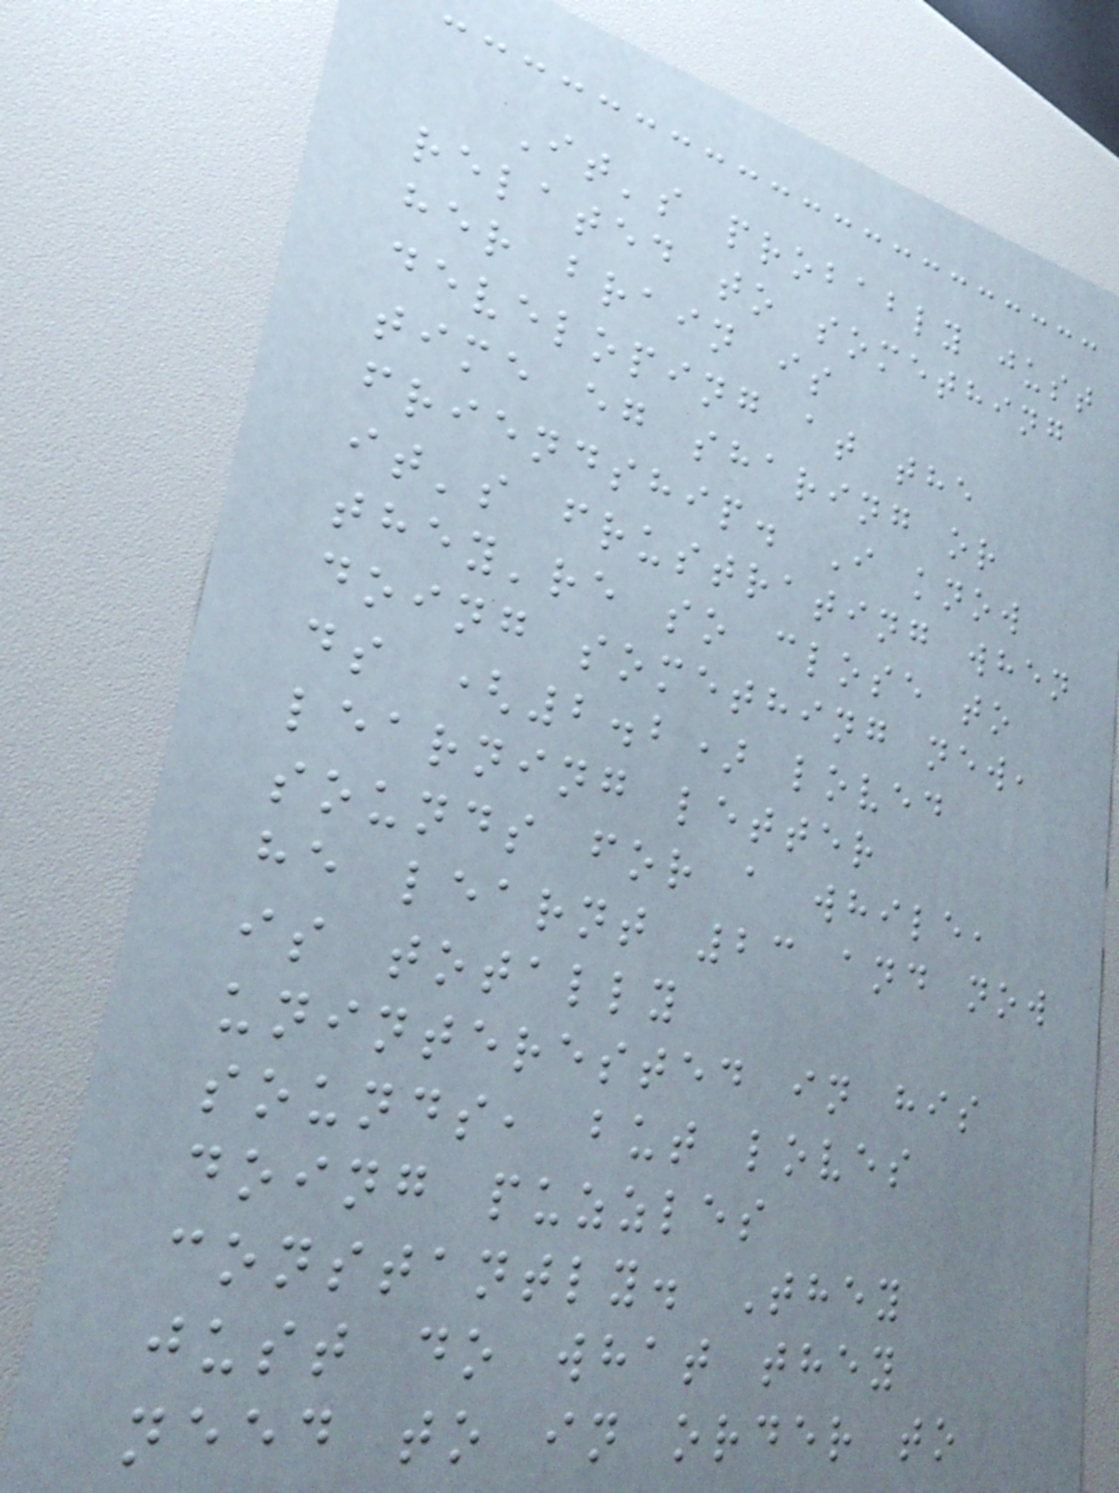It's probably just
related to something
her brain is
developing at the
time eg sharing or
friendship. I know
it's frustrating when
they're so close to
doing something new,
ds (2.2) loved
learning letter
sounds for a while,
he learnt 23 and now
is totally
uninterested in his
sounds, but loves
doing puzzles
constantly. They
just do what they
need to in order to
